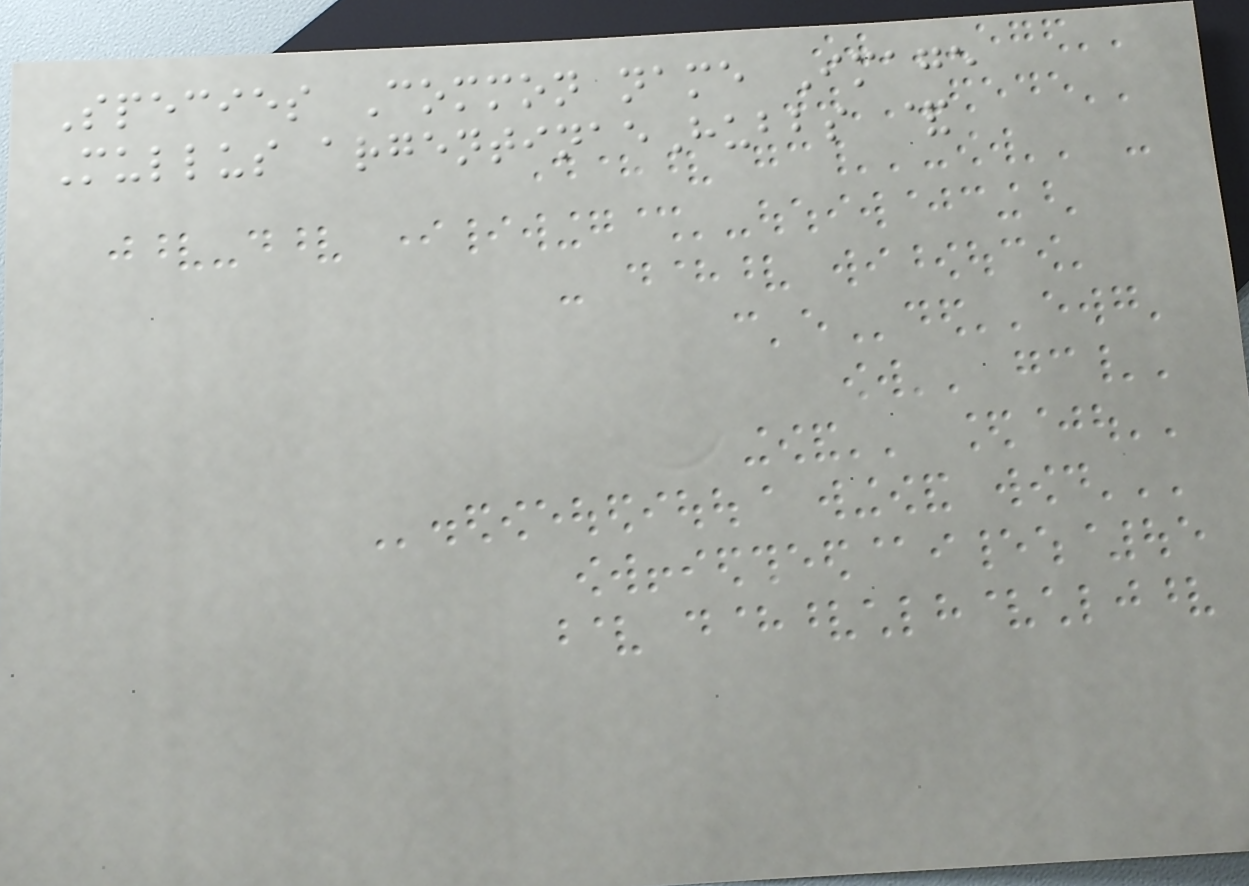Species Common name Image
Mullus argentinaeHubbs &
